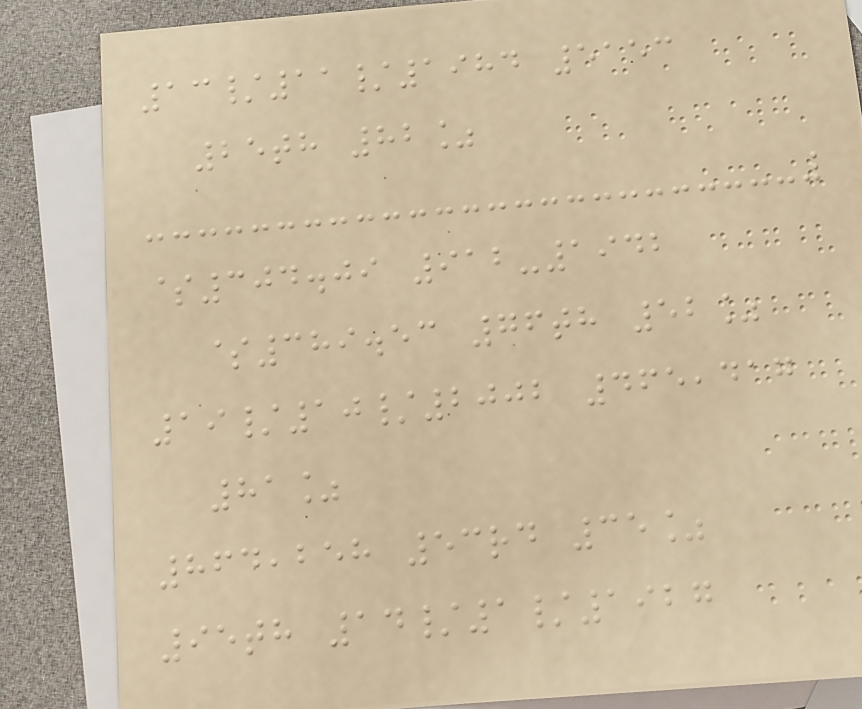13/11/1984 5153
25th 82%
$304.09 912-1942
$389.53 76th 52%
19/10/2002 465,417
81%
864,258 53rd 35%
95th 14/1/1927
